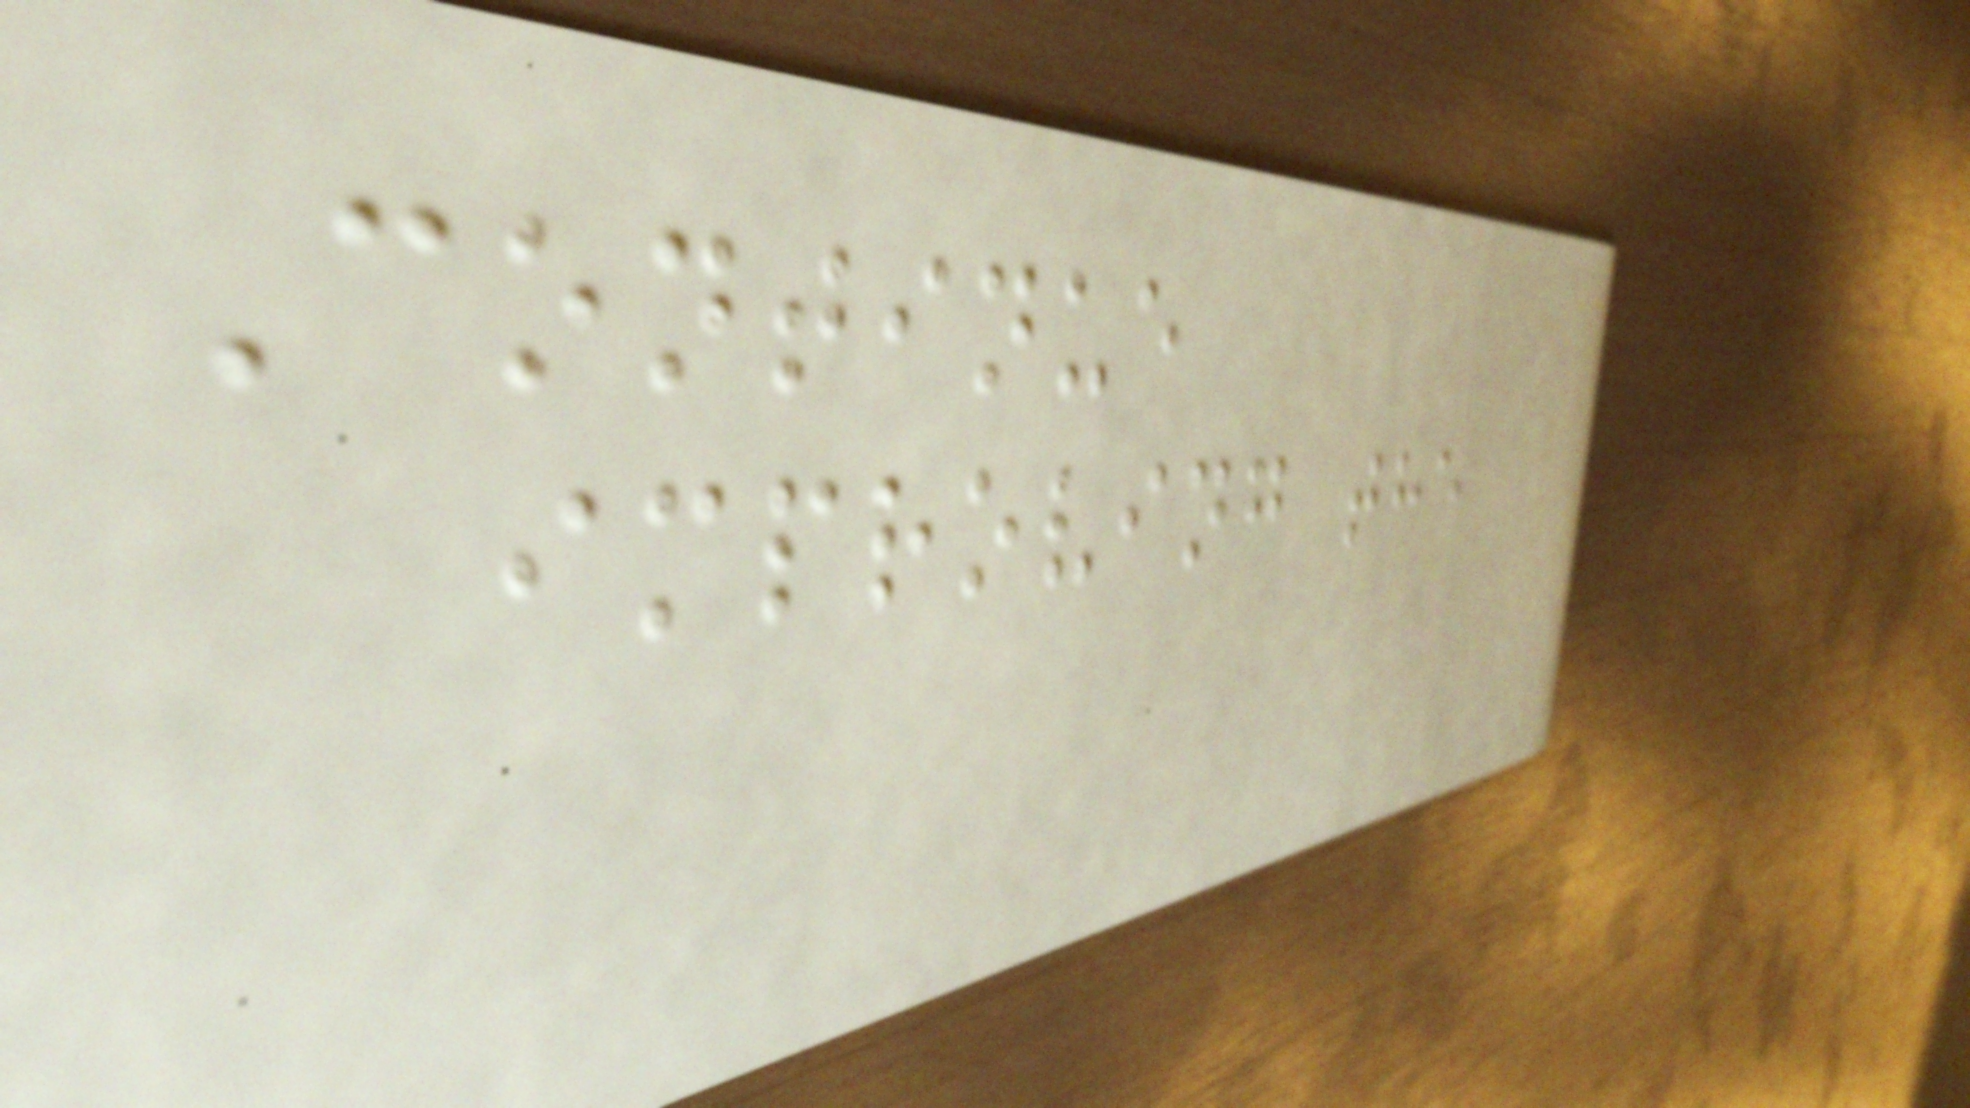Continue
improving the
